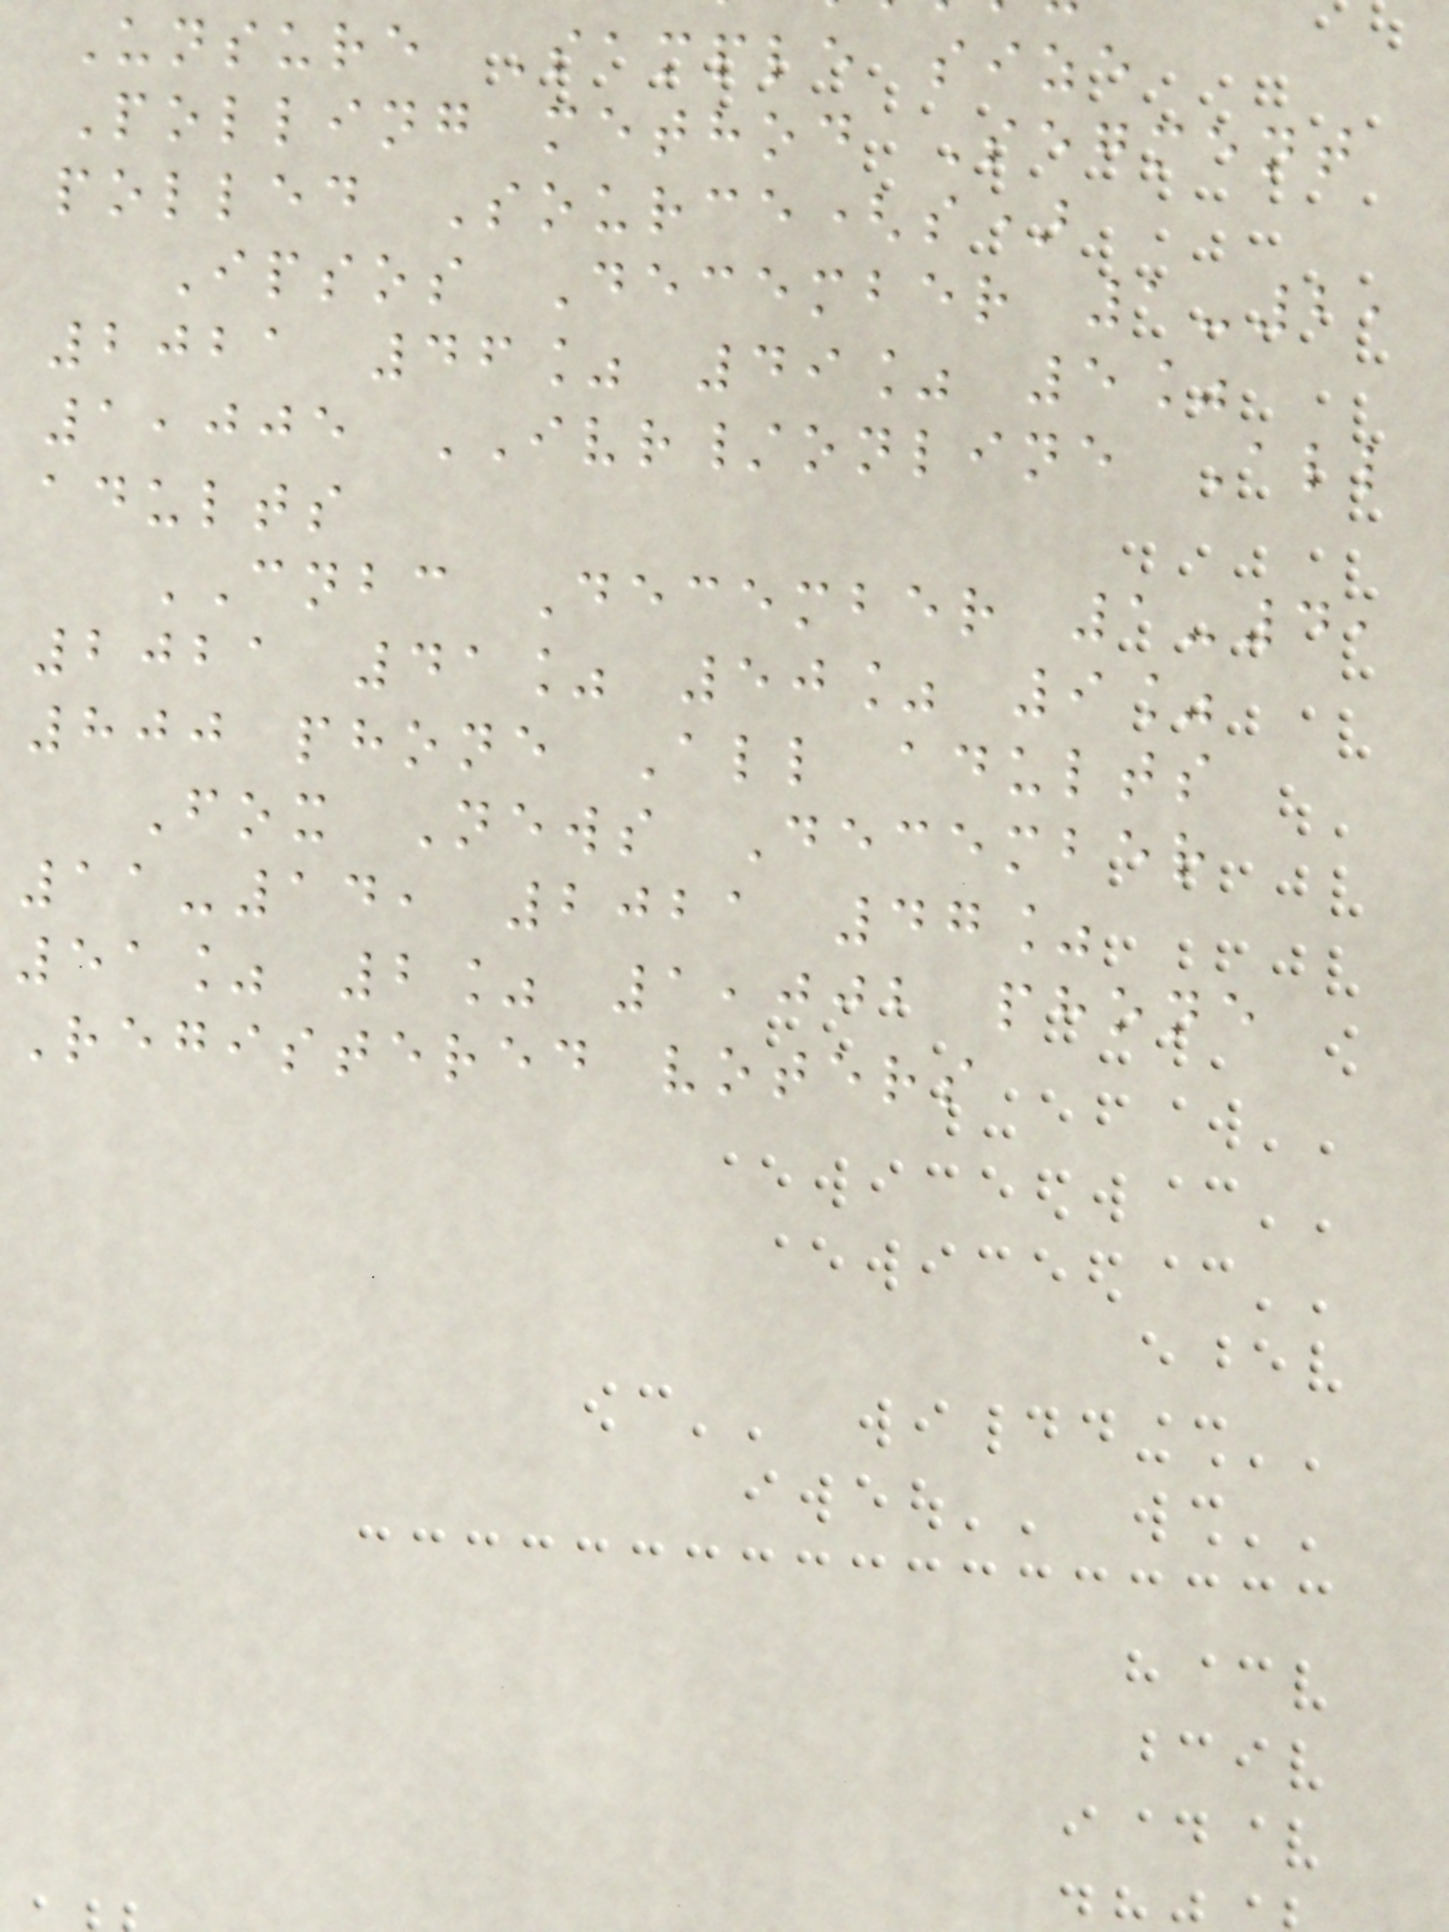Unsure Sample size
Polling method Segment
polled Source(s)
Ipsos December 1-2,
2021 46% 49% 5%
1,005 IVR/online All
adults
CNBC December 1-4,
2021 41% 50% 9%
800 phone All adults
Fox News December
11-14, 2021 47%
51% 2% 1,002 phone
Registered voters
